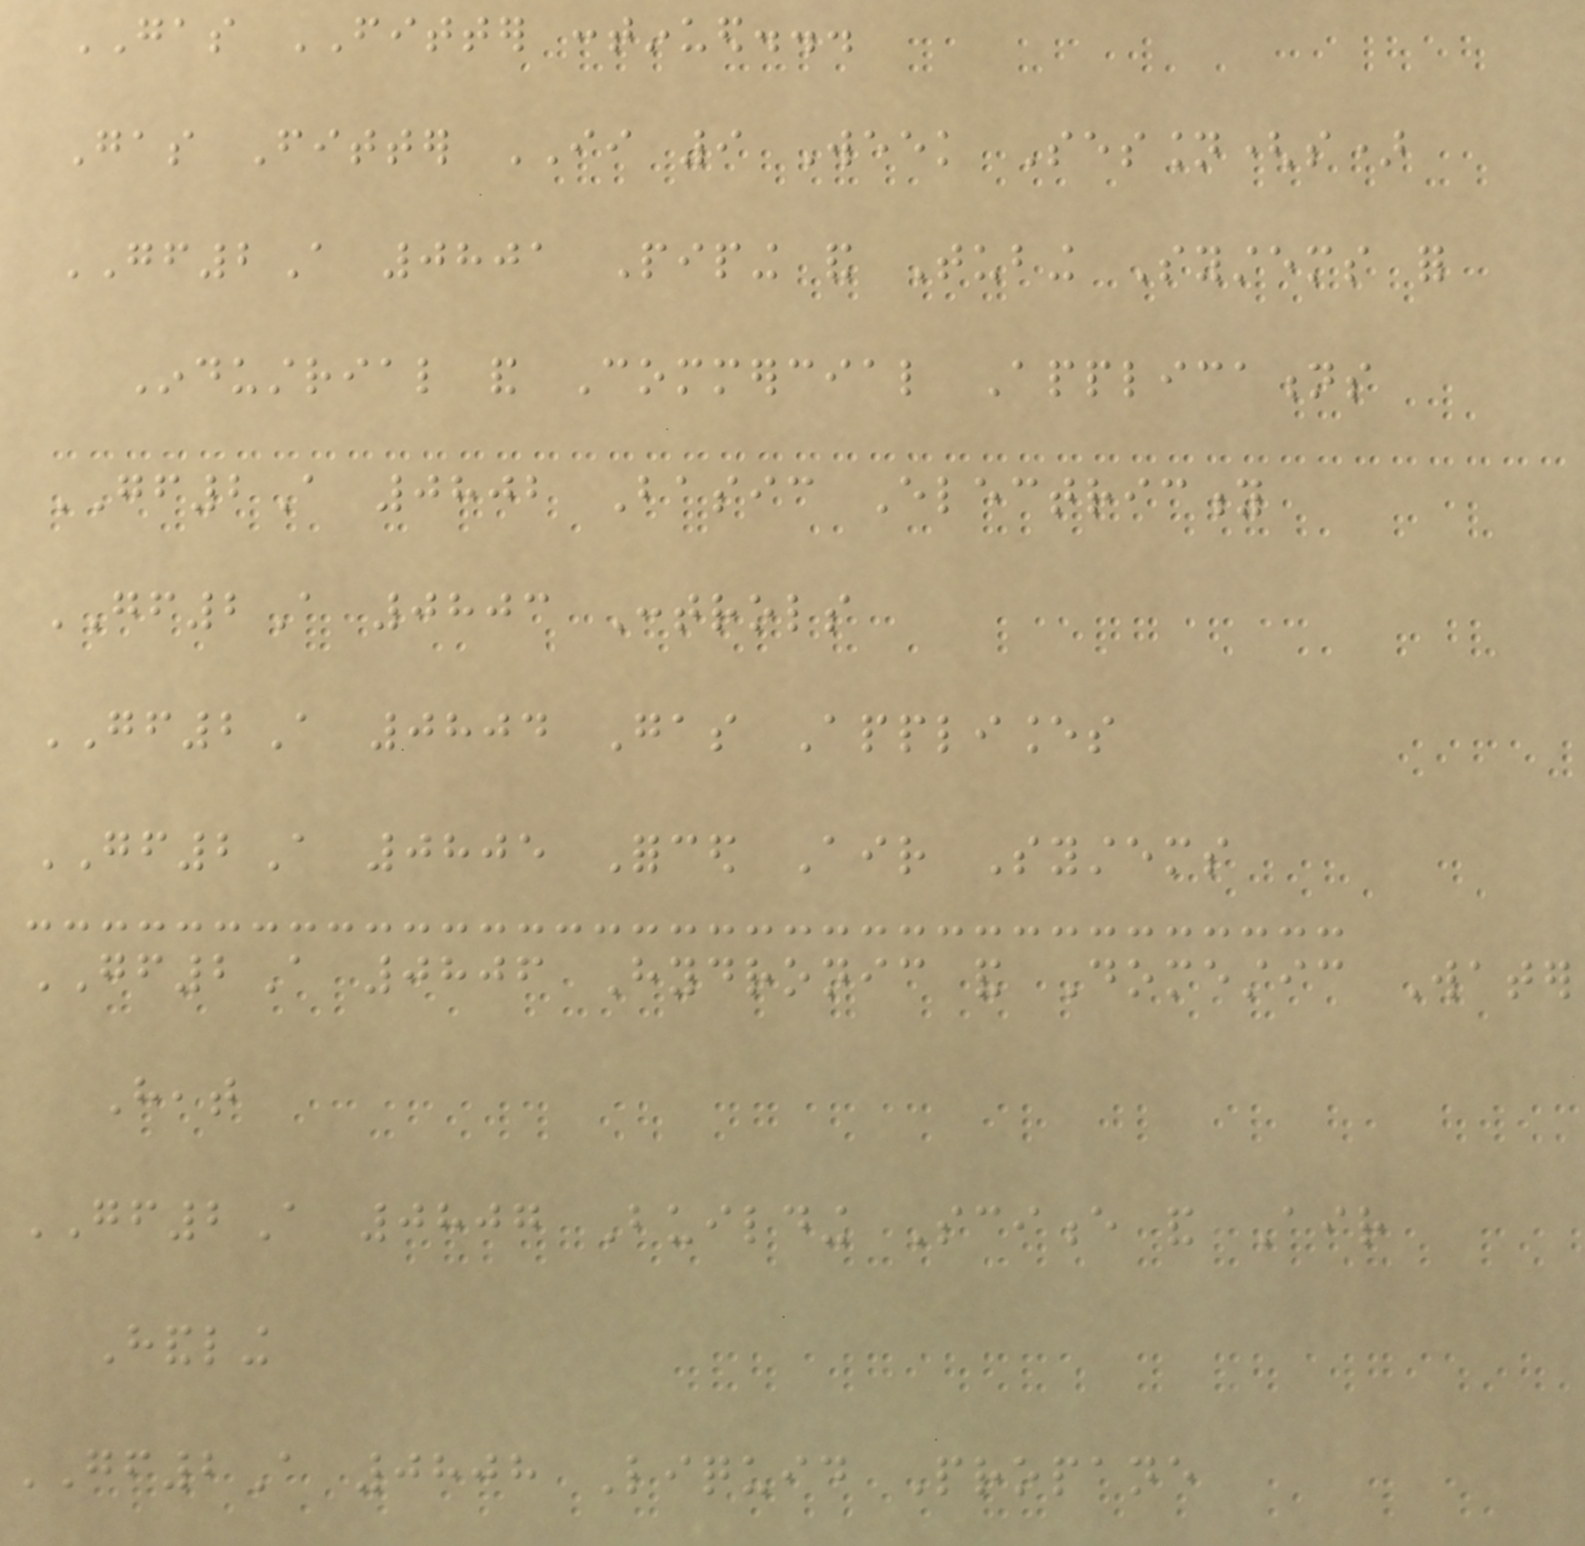GAS FITTER continued...
Gas Fitter II 9 Week Session(s)
GF2A 0801 Piping and Tubing Systems for
Industrial and Commercial Applications
GF2A 0802 Basic Electricity
GF2A 0803 Controls
GF2A 0804 Gas Appliances
GF2A 0805 Forced Air Systems
GF2A 0806 Hydronic and Domestic Water
Heat
GF2A 0807 Building Science and Air
Handling
GF2A 0808 Liquid Propane
